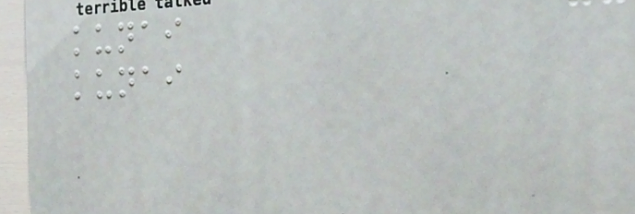kunai
kunai
